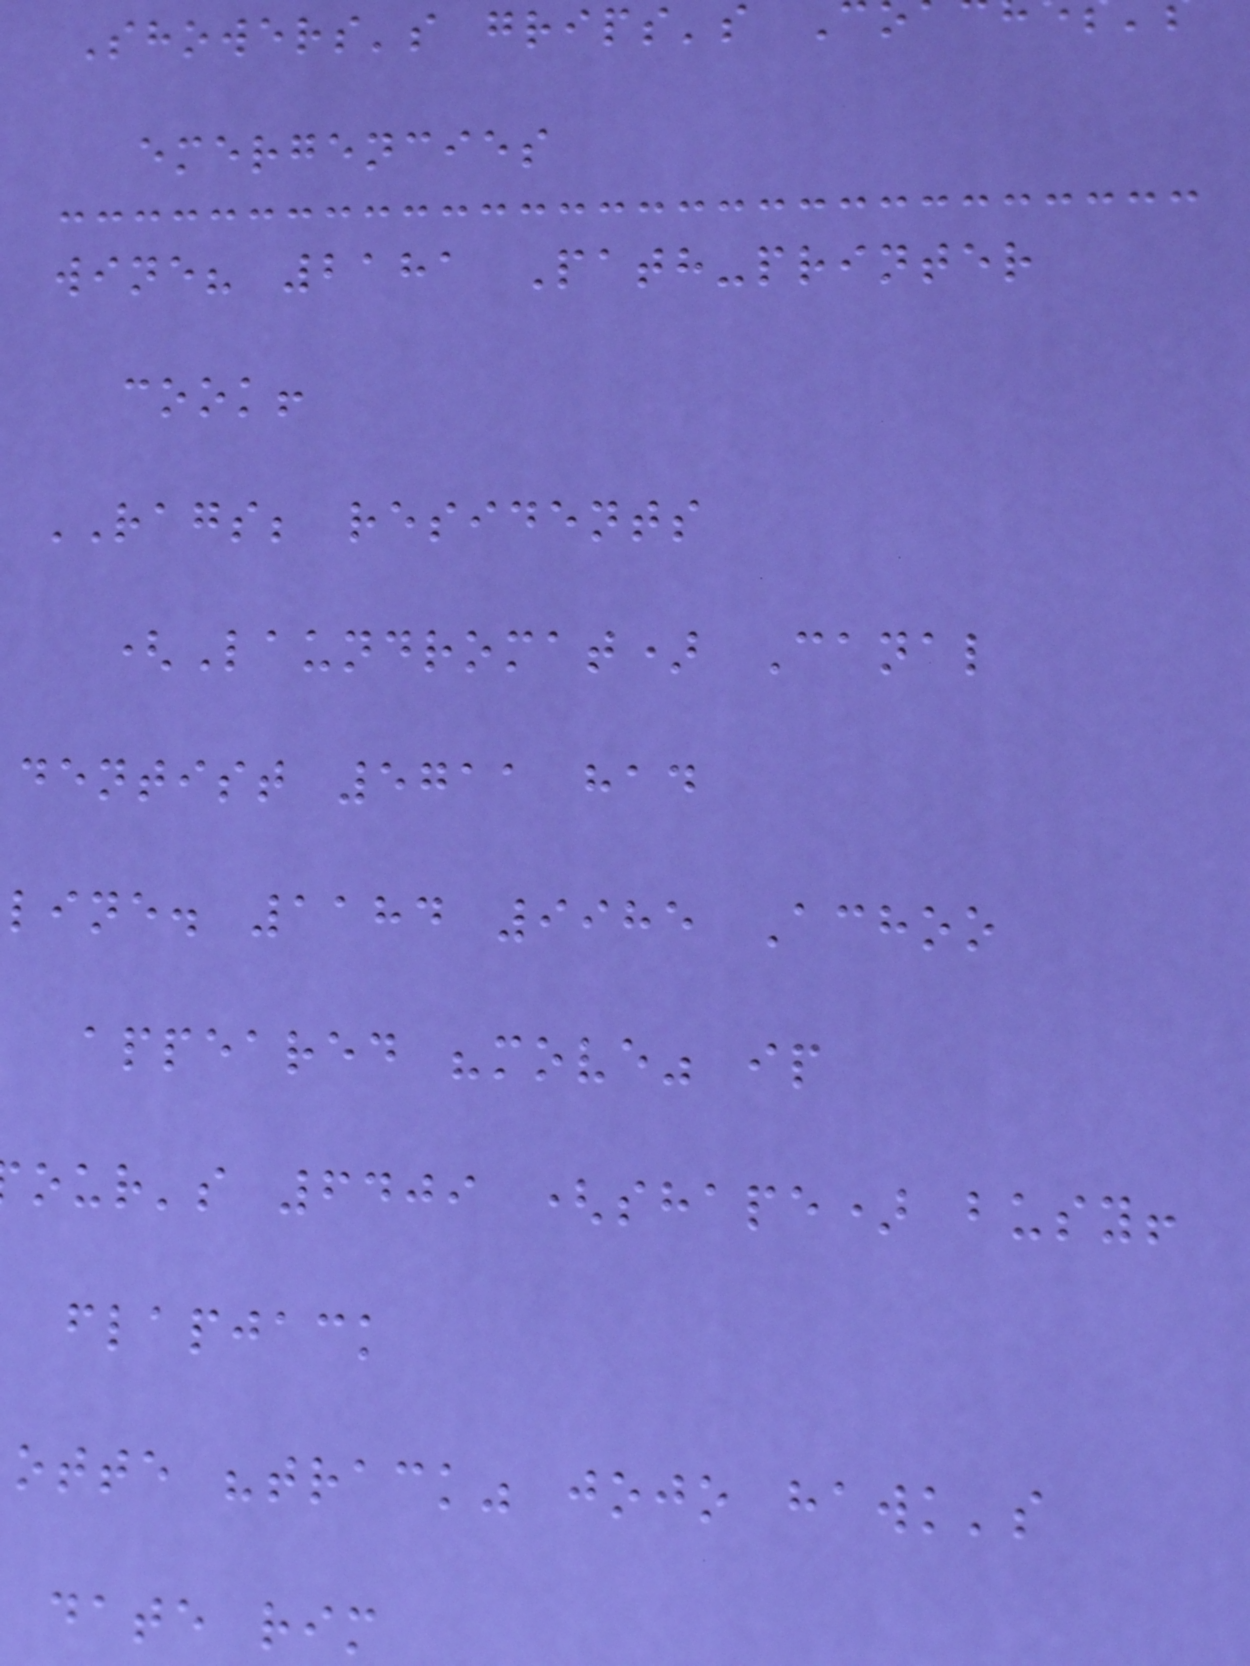Showers's grips's
emergencies
wine? 2181 Path-printer
cook!
RAGS; residents
(Laundromat) Canal
dentist 5711 had
line. 1184 9985 Achoo
appeared "move" ip
our's 6409 (shape) busy!
flapjack
otte "track" jojo hawk's
date rim
